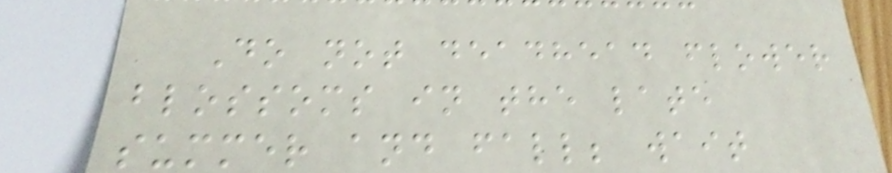Do not deadhead flower
blossoms in the late
summer and fall; wait
